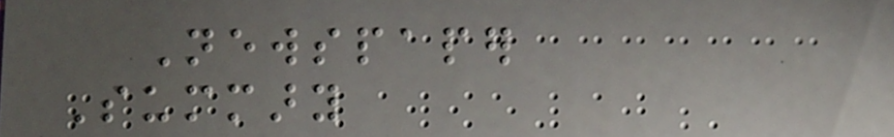Newspaper
Summary
